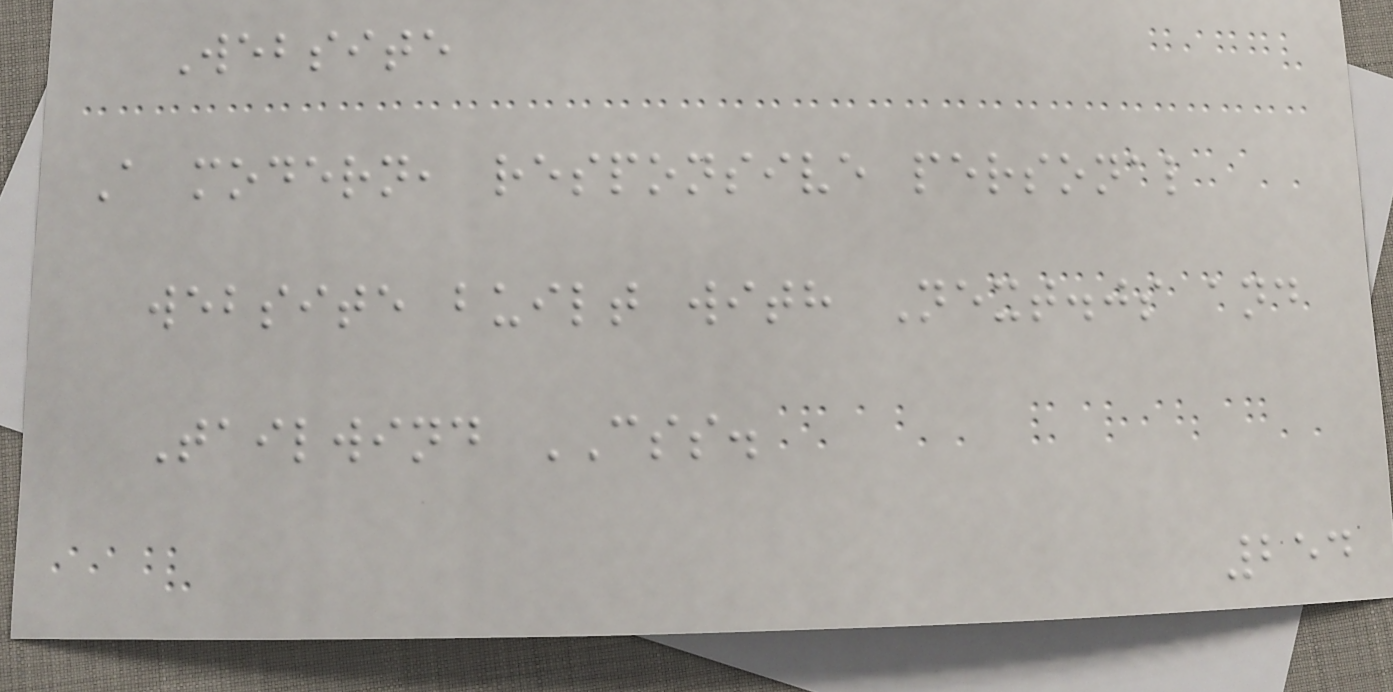Website
A modern, responsive personal
website built with Next.js and
Tailwind CSS.
254
